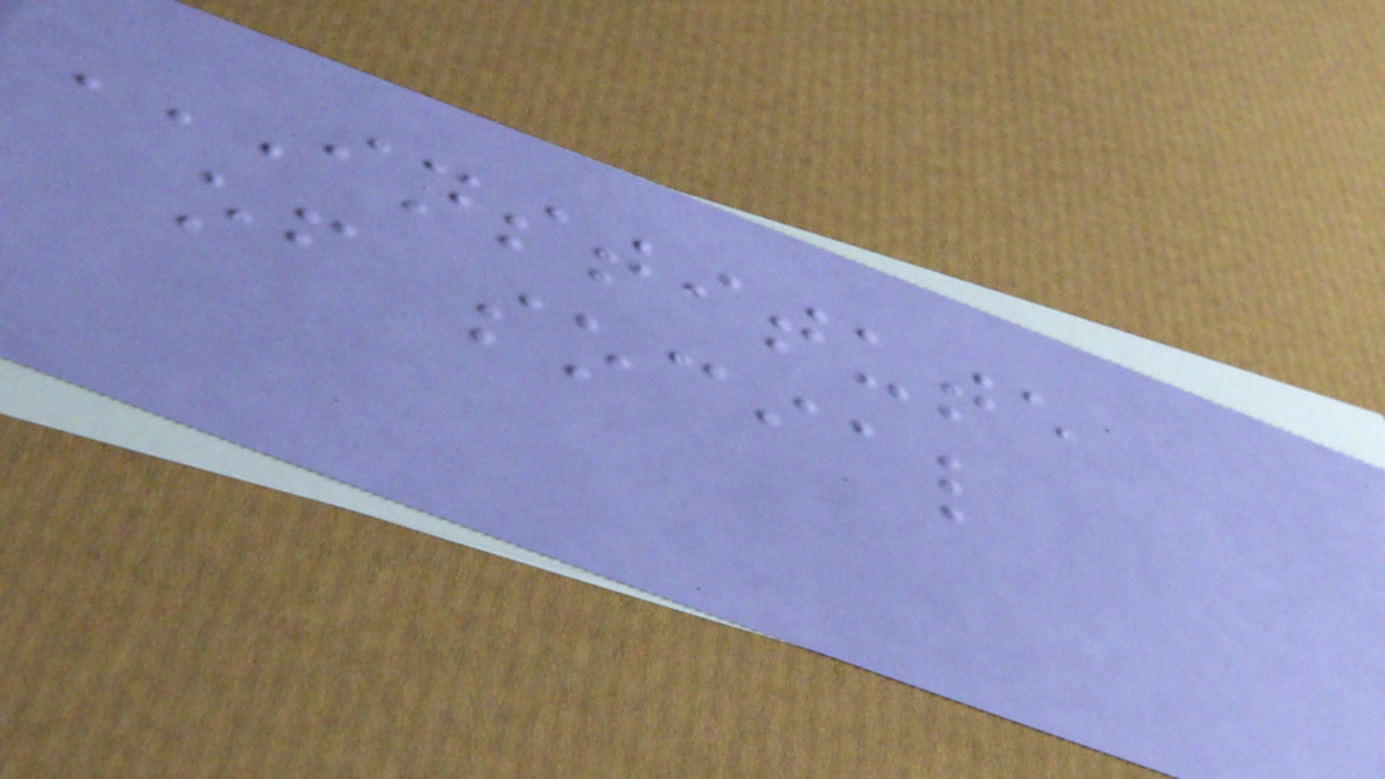INSTITUTE
OF SOCIAL
